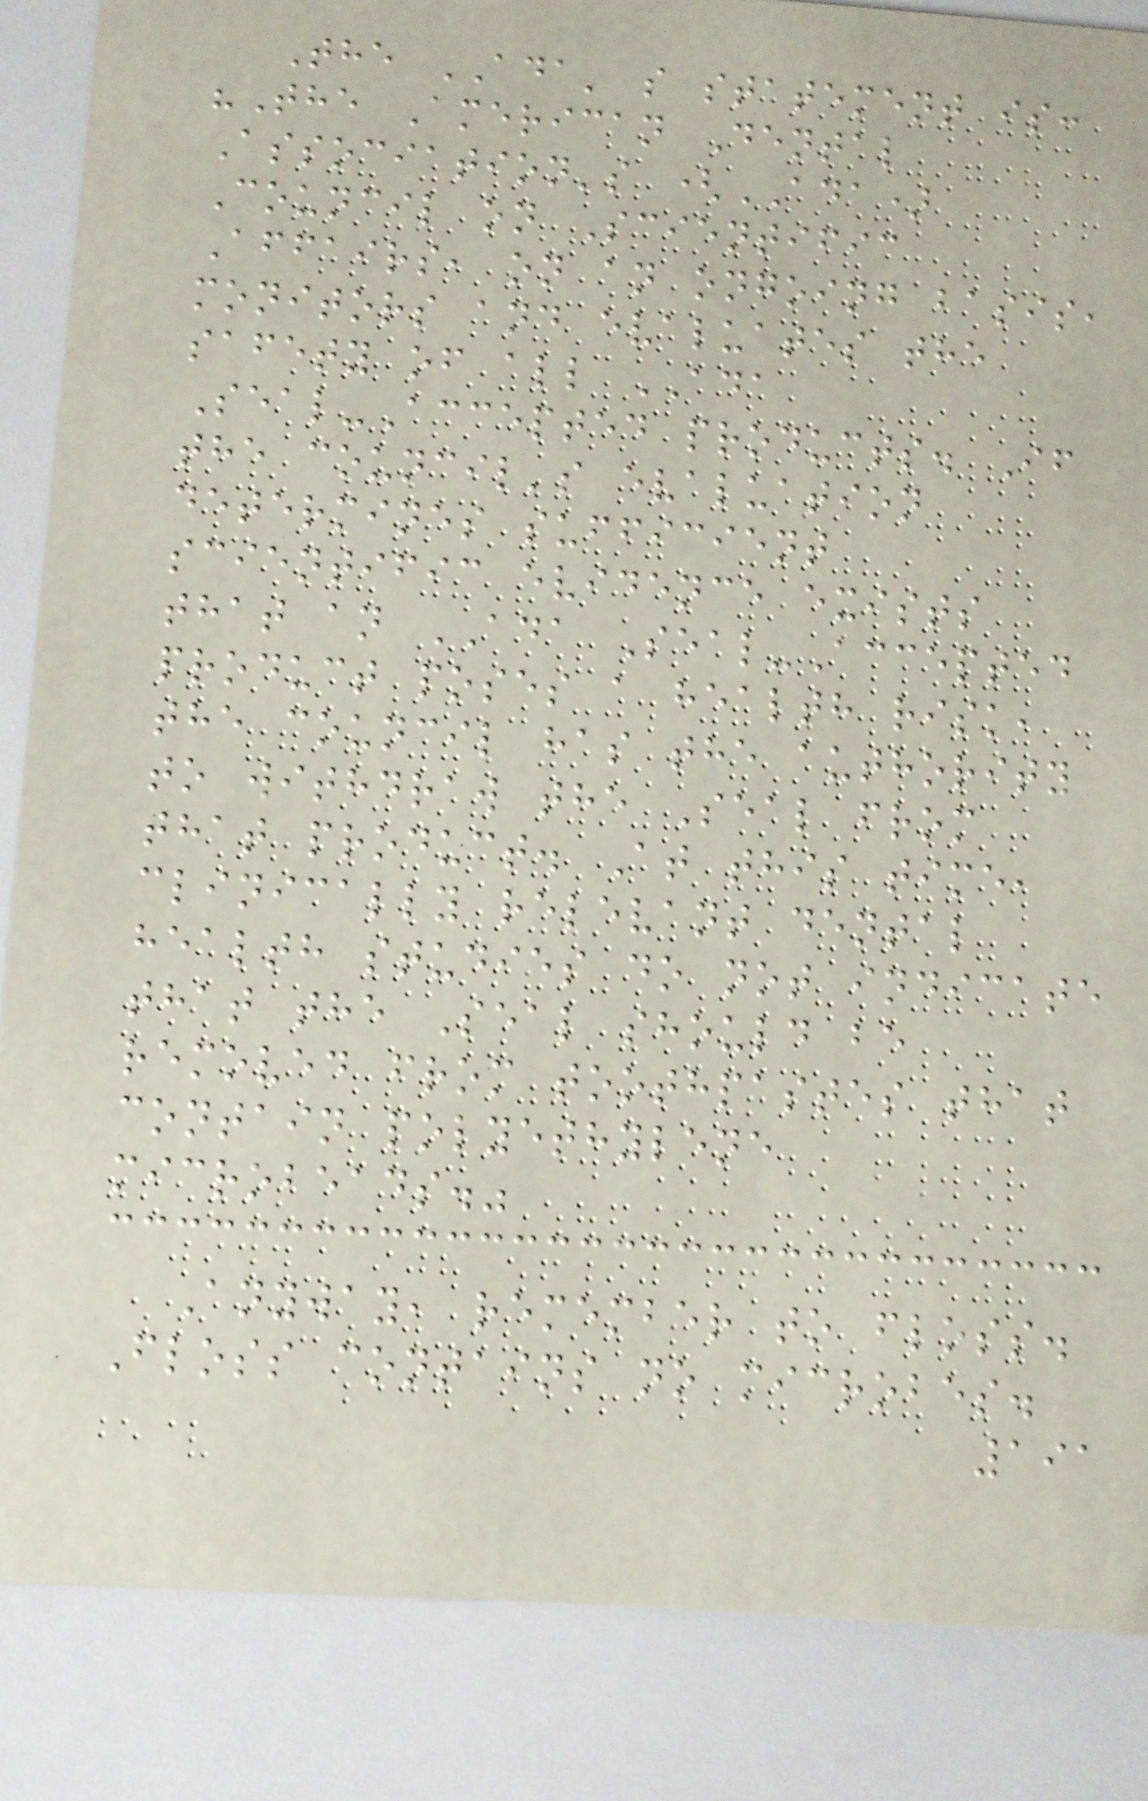The ADA' s statement is:
"The American Dental
Association's (ADA)
Council on Scientific
Affairs, on an ongoing basis,
monitors and evaluates the
safety of all ADA
Seal-Accepted products. If
the council's evaluation
determines sufficient
scientific evidence exists
that an ADA Seal-Accepted
product poses a health risk,
the council has the authority
to withdraw the Seal from
that product. At this time,
clinically relevant dental
health studies do not indicate
that the Seal should be
removed from toothpastes that
contain polyethylene
microbeads."
Anyway, remember to floss.
Floss contains no microbes.
191
